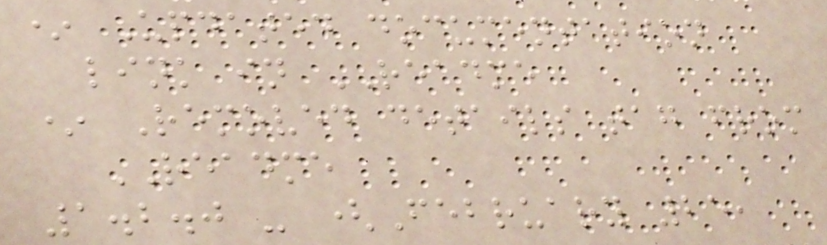* Updated documentation
link in README
* Removed details tag from
README
1.2.0 - (February 25,
